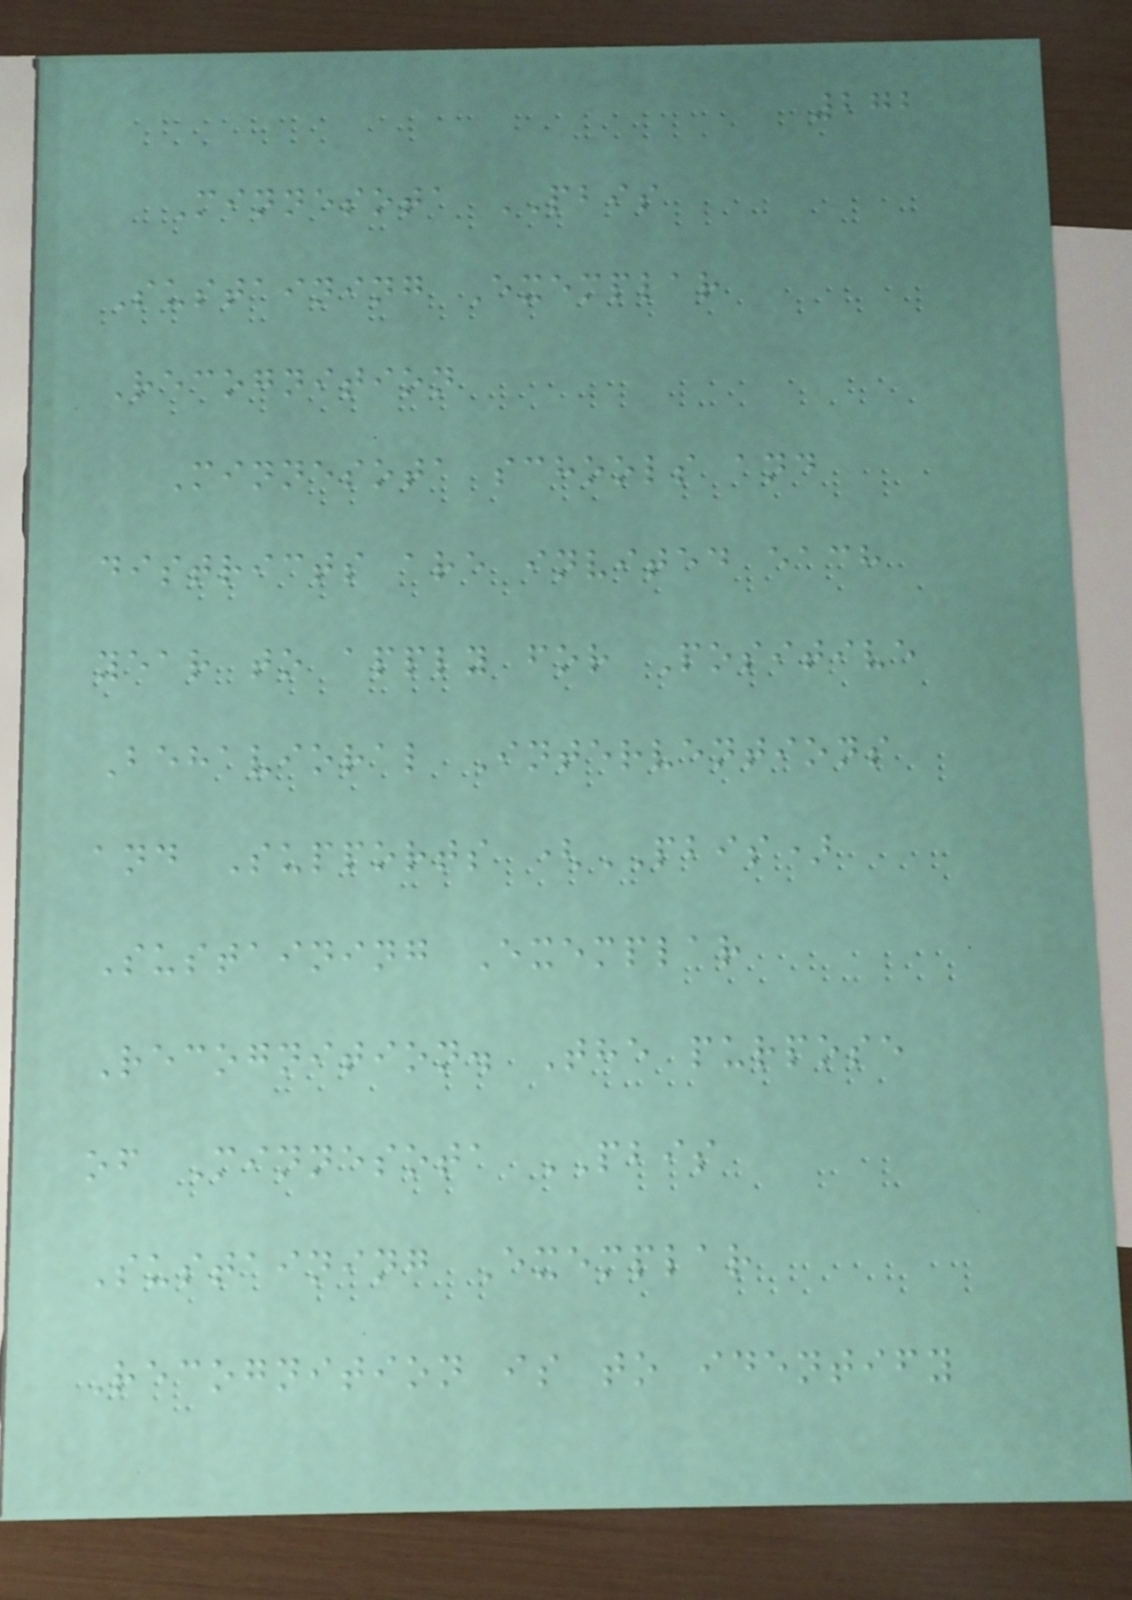272
Minnesota PBIS
Sustaining Exemplar
Recognition
Minnesota schools and
districts are invited each
year to apply for Positive
Behavioral Interventions
and Supports (PBIS)
Sustaining Exemplar
Recognition. The purpose
of Minnesota PBIS
Sustaining Exemplar
Recognition is to identify
